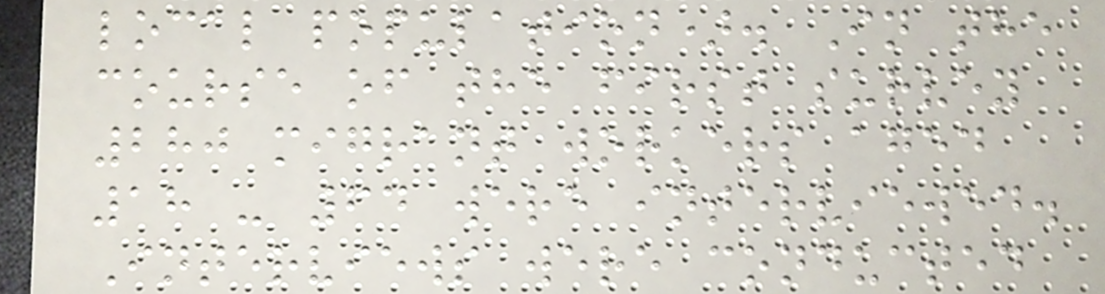local population). In the
course of the first survey
280 migrant workers aged
18 - 64 were interviewed.
Interviews were conducted
